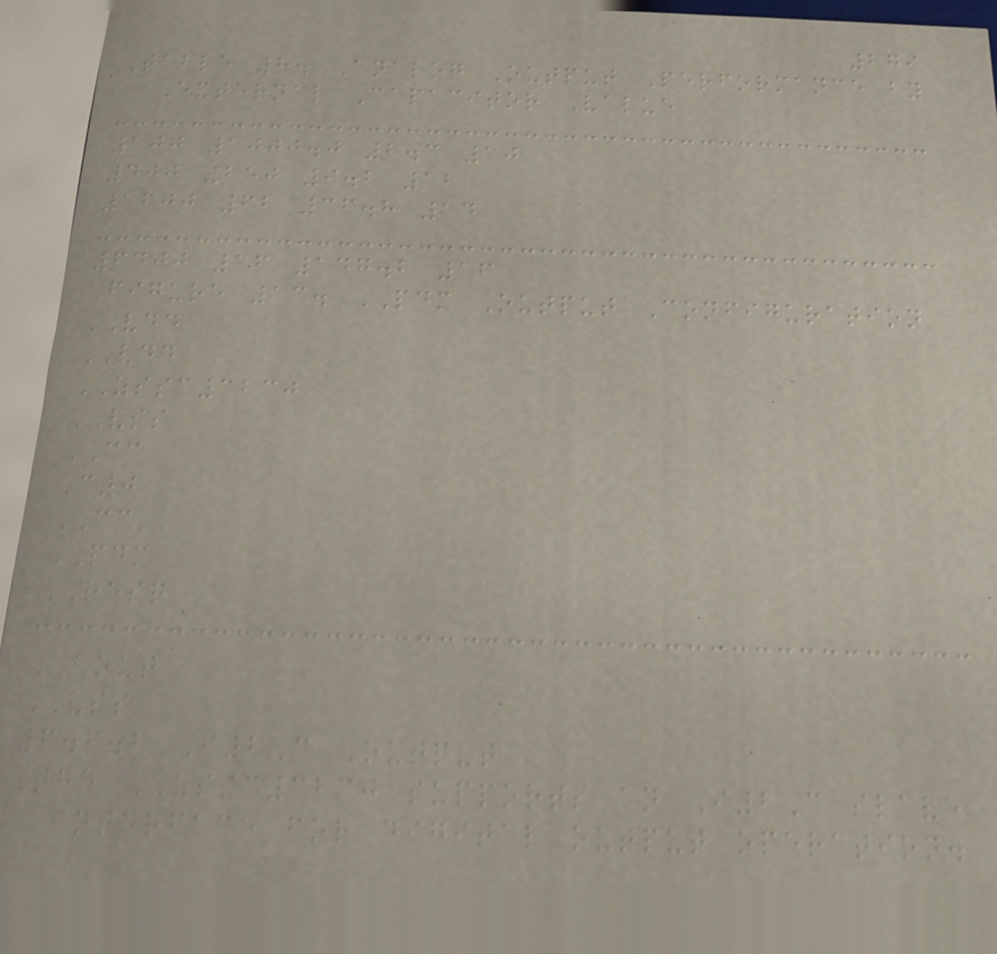279
Table 8. Analog Output Performance by
External Capacitor Value
100 1000.0 2.3 10
400 250 9.2 12
1600 62 36.8 14
6400 16 147.2 16
Figure 13. PDM Output Configuration
VDD
VDD
ZSSC3230
VSS
CC
C0
CC'
PDM
RESQ
AOUT
VSS
6.6.2 I2C Output
The ZSSC3230 supports an I2C slave
interface for digital output operation.
